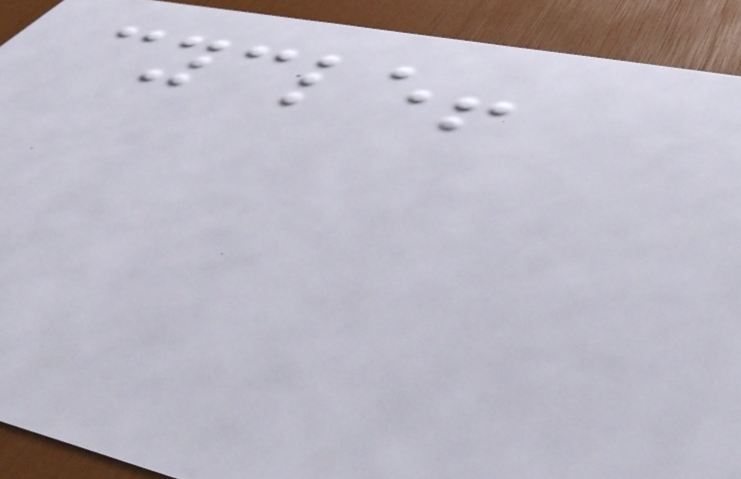cycle!
